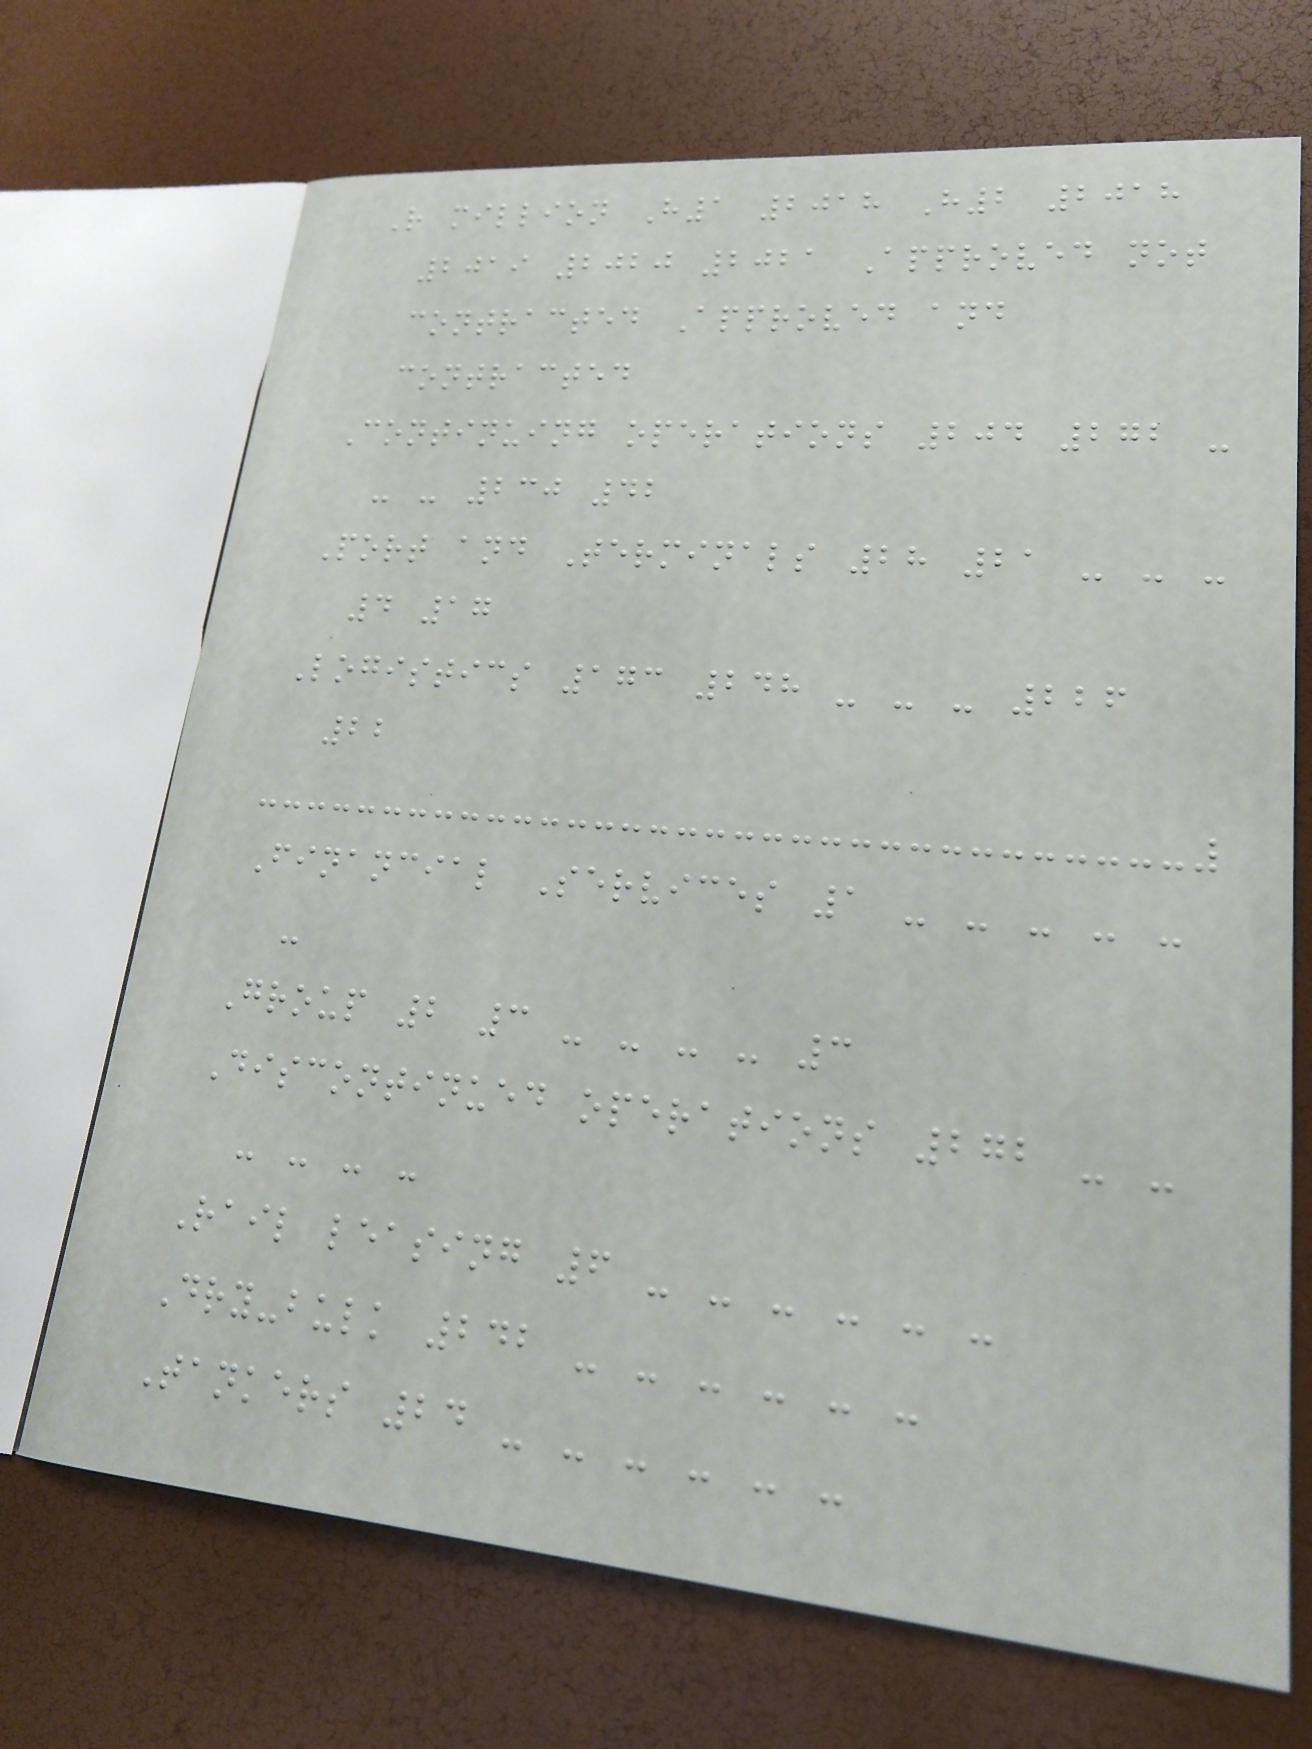R million H1 2018 H2 2018
2019 2020 2021 Approved not
contracted Approved and
contracted
Continuing operations 204 272 -
- - 230 42
Port and Terminals 28 21 - - -
4 17
Logistics 173 248 - - - 226
22
Financial Services 1 - - - - -
-
Group 2 3 - - - - 3
Discontinued operations 272 - -
- - - -
Rail leasing 6 - - - - - -
Dry-bulk 242 - - - - - -
Tankers 24 - - - - - -
